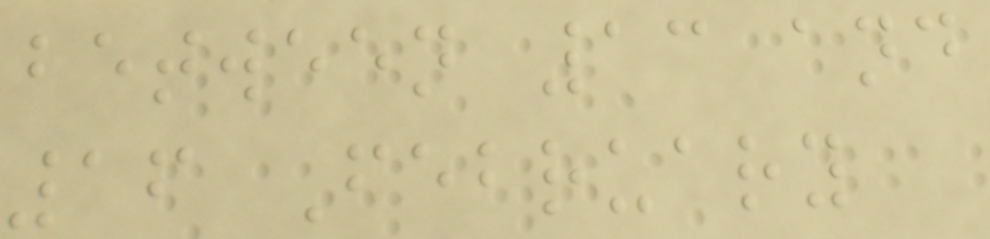between 13 and
16 February
